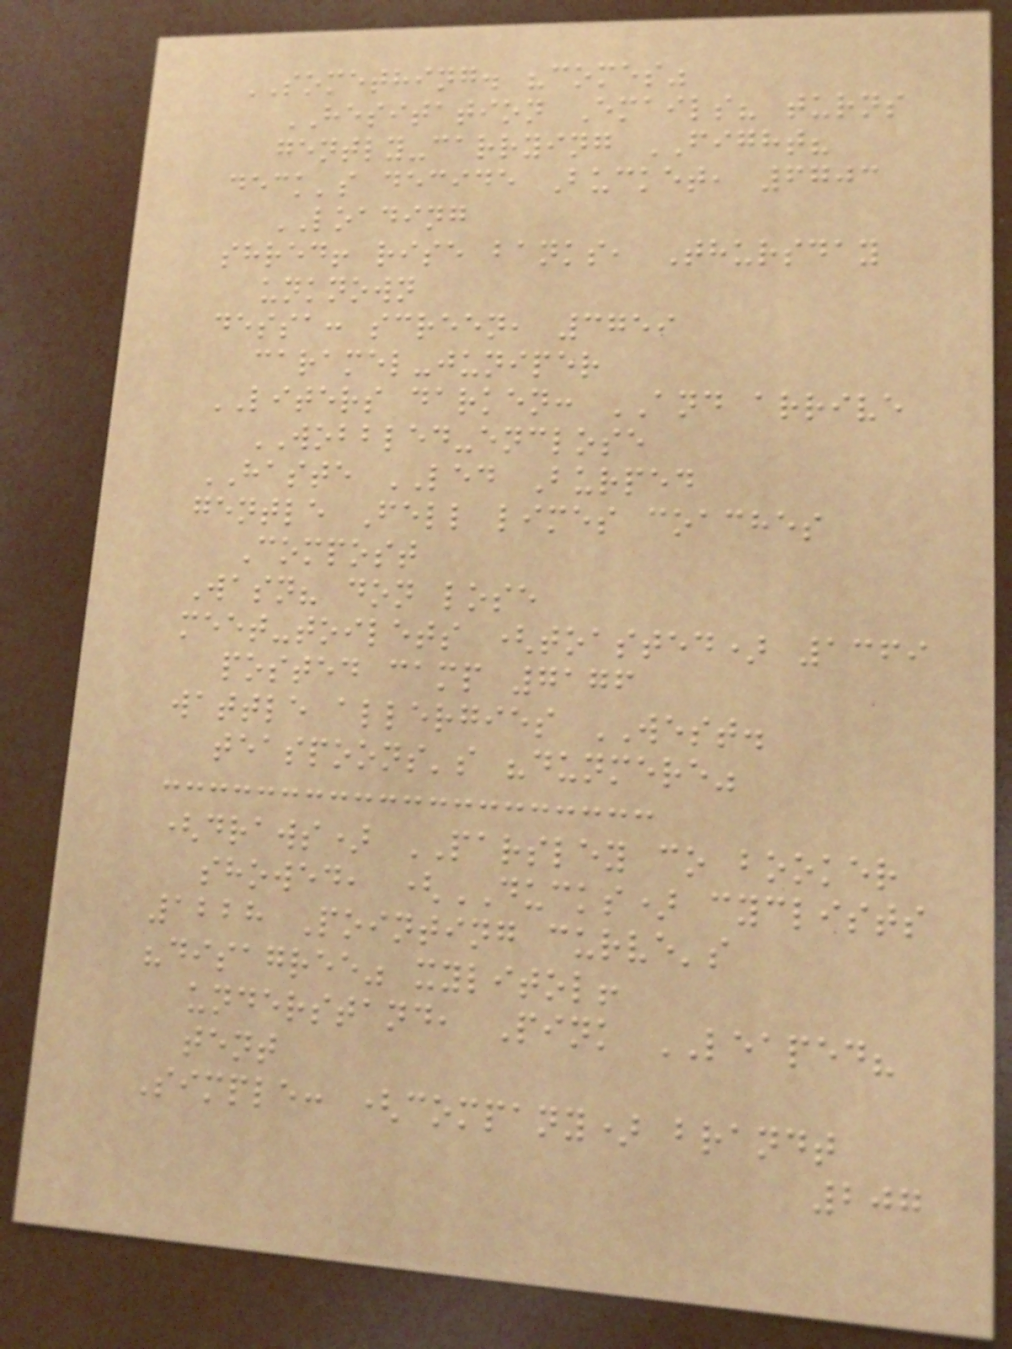SOMETHING. "comes"
HESITATION Emails? turns
gently-carrying FIGHT?
deck's decide Bucket, 6703
LOADING
shred! rise banks, Thursday
unknown
dessa: screen, 3759
caramel-juniper
LITERS darken: AND arrive
WOBBLED-enclose
HASTE LED Burped
gentle Fell limes coaches
Compost
Wasn? don lose
meet-toilets (toasted) 1369
posted camp 7176
wattle allergies WEST.
teaspoons's "dunmere"
(draws) PARSLEY co booker
showed, (DUCKS) cyclists
1228 Pointing curve's
"disagree" xylitol!
understand, Pink LEAPED?
tent
Simple: (company) brandt
207
